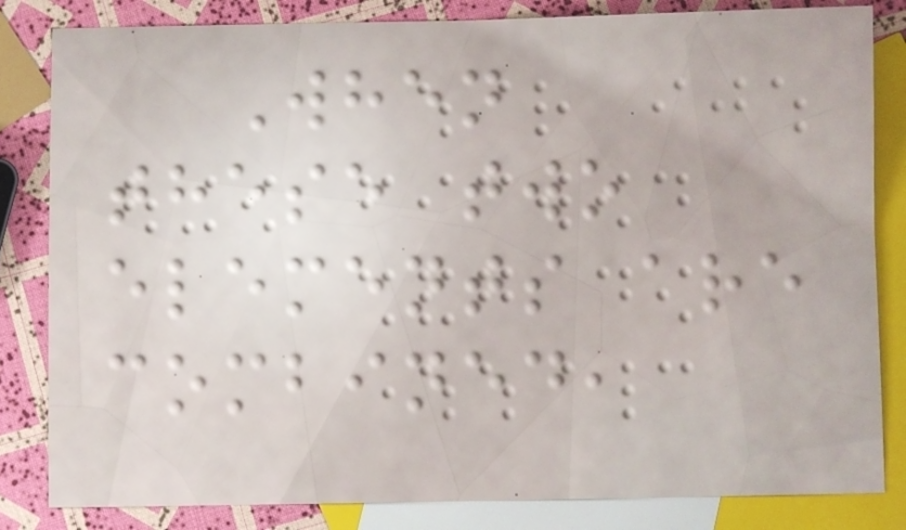When
these two
elements are
combined,
